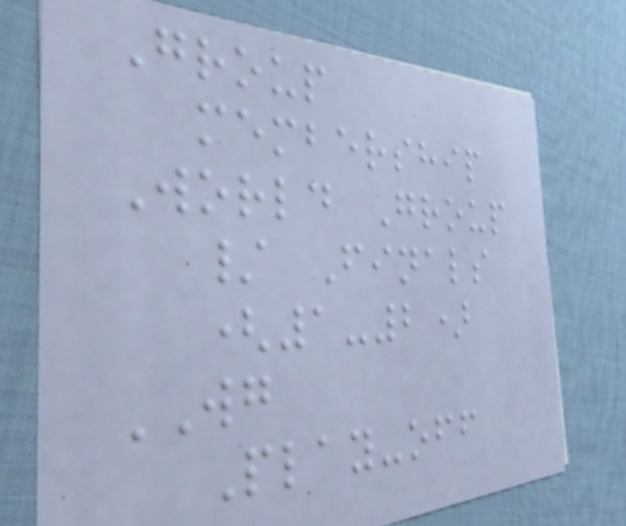Group
membership
World Group
/ Finals
(1-2)
WG
Play-off
